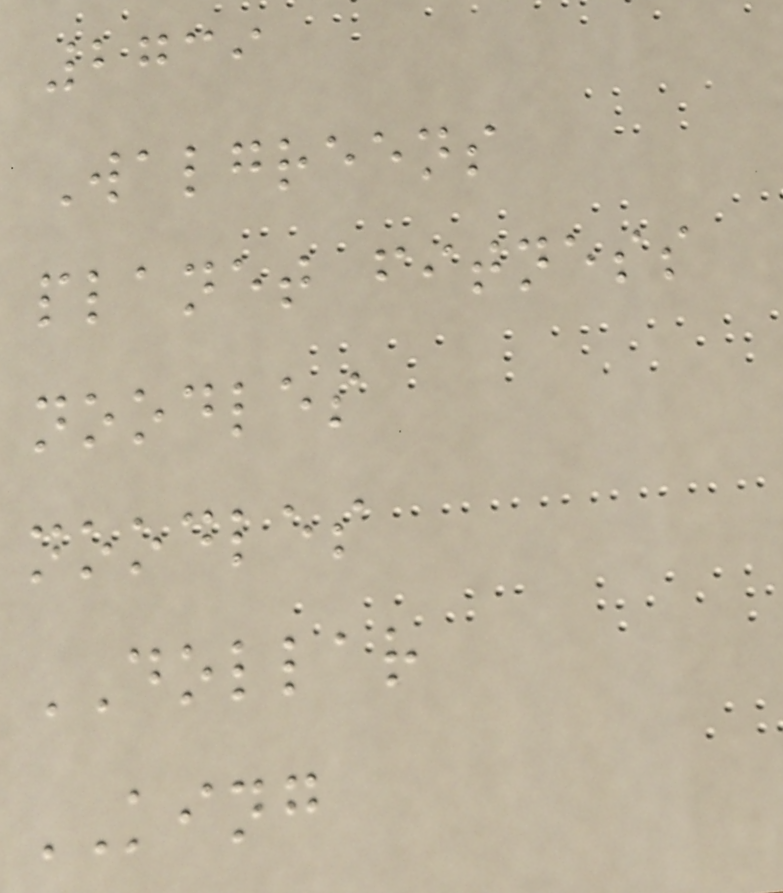2739
Walgreens
planet fitness
noodles
noodles
DOLLAR
KING
